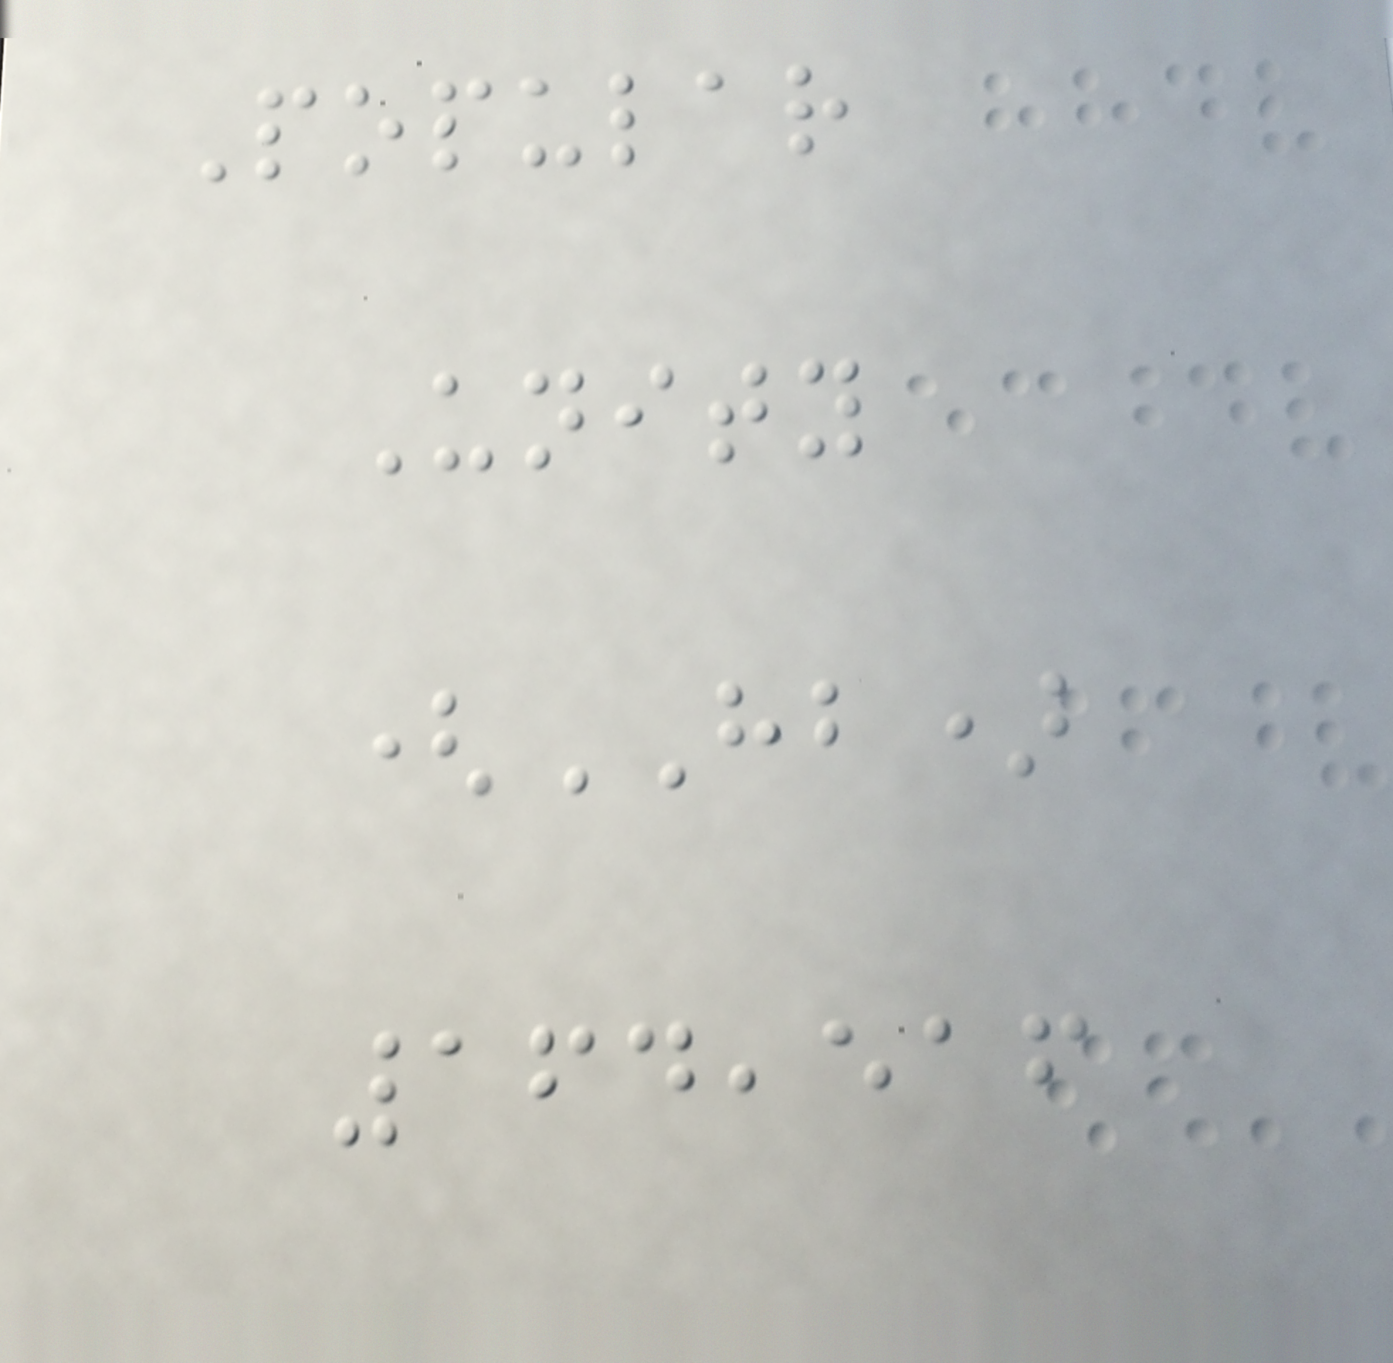Popular
Unity
(HB)
164,516
